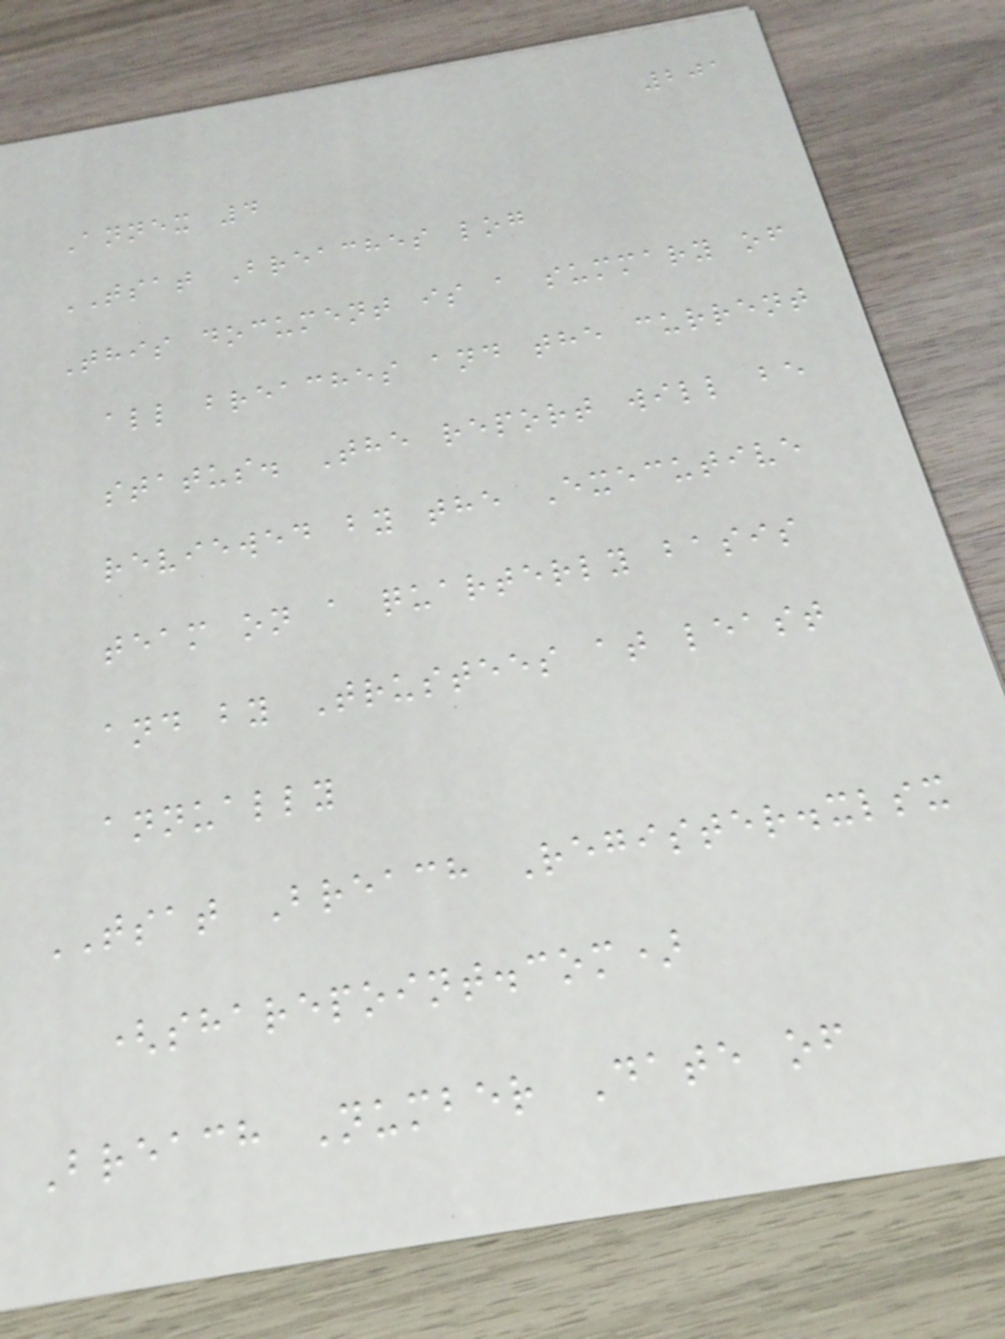201
Annex 4
TSAT Breaches log
This document is a summary of
all breaches and the current
status. The report will be
reviewed by the Executive
team on a quarterly basis
and by Trustees at least
annually
TSAT Breach Register.xlsx
(sharepoint.com)
Breach Number Date of
